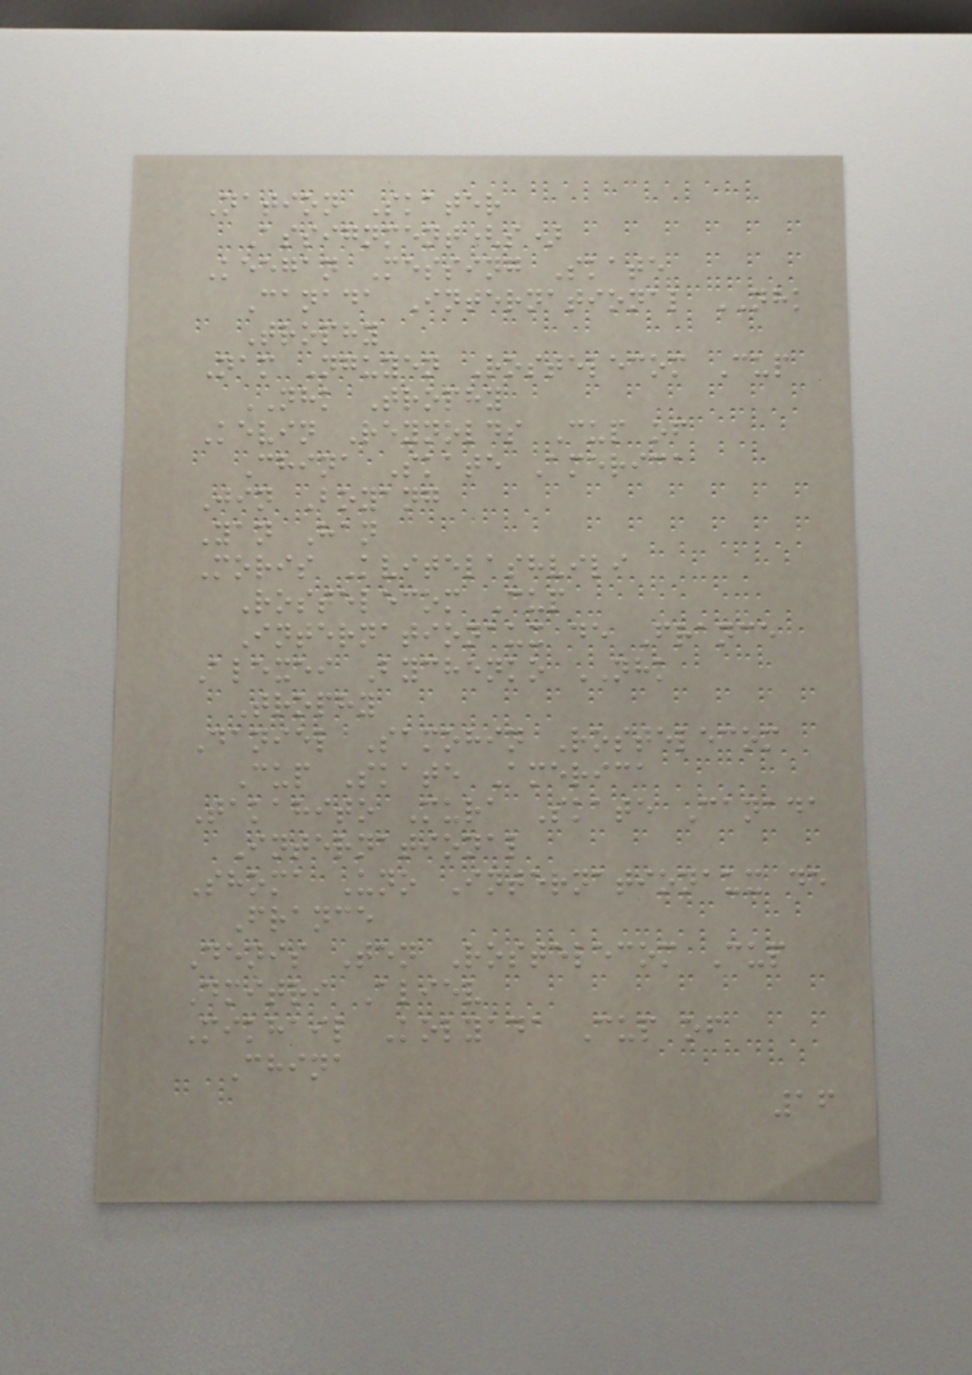Nation Skater
Assignment(s)
Keegan Messing Skate
Canada International NHK
Trophy
Nam Nguyen Rostelecom Cup
NHK Trophy
Kevin Reynolds Cup of
China Skate America
Jin Boyang
Yan Han
Moris Kvitelashvili
Rostelecom Cup
Internationaux de France
Alexei Bychenko NHK
Trophy
Daniel Samohin Rostelecom
Cup Skate America
Takahito Mura Skate Canada
International
Shoma Uno Internationaux de
France
Denis Ten Rostelecom Cup
Dmitri Aliev
Mikhail Kolyada Cup of
China
16
